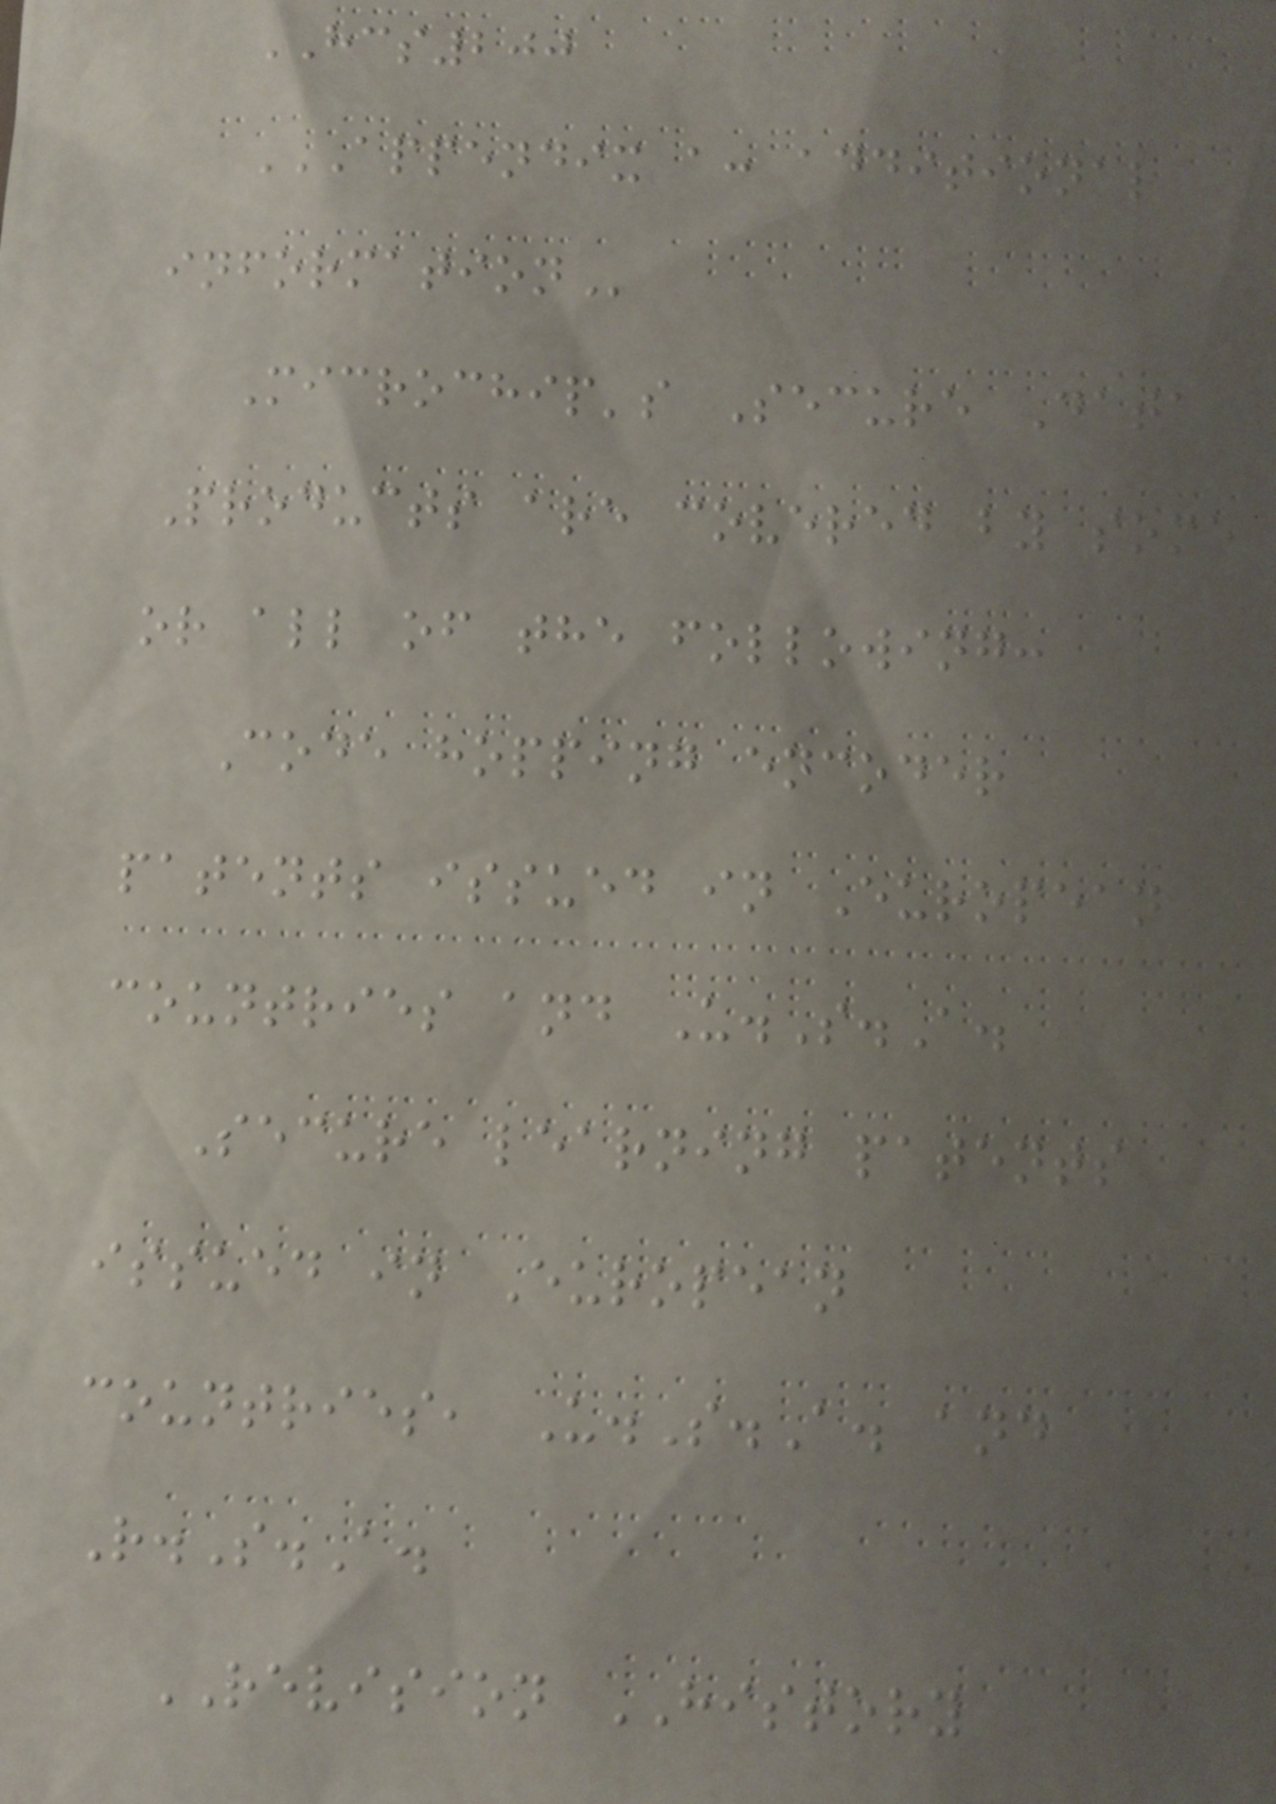HCS200
APPENDIX A: ADDITIONAL
INFORMATION
Microchip's Secure Data
Products are covered by some
or all of the following:
Code hopping encoder
patents issued in European
countries and U.S.A.
Secure learning patents
issued in European
countries, U.S.A. and
R.S.A.
REVISION HISTORY
